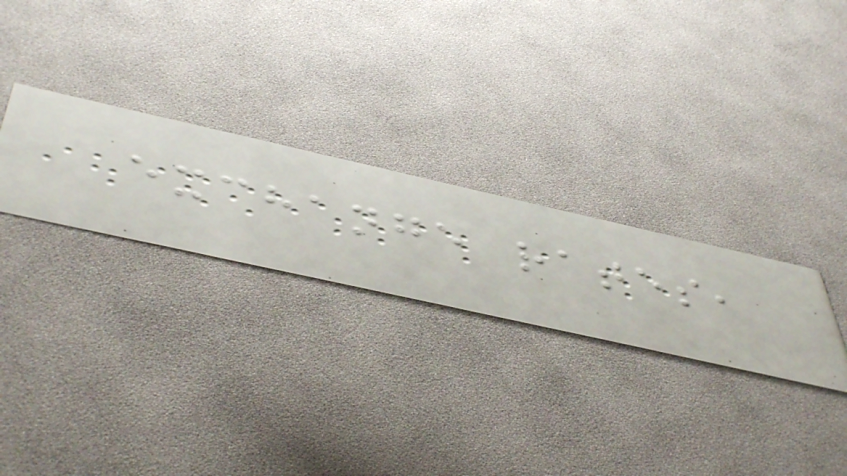exchange rates,
